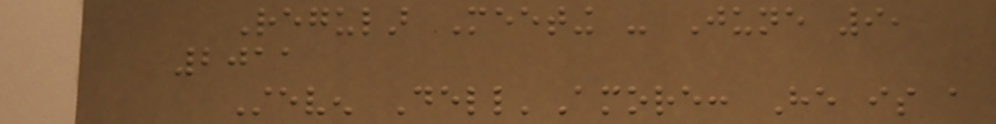Regular Meeting - June 9,
2011
Steven Dell'Amore: He is a
